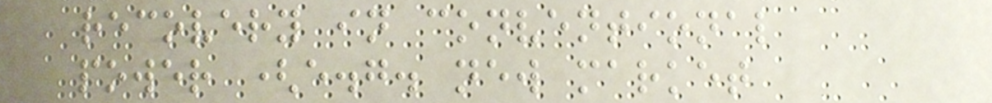recovery in conventional
power (e.g. new market
